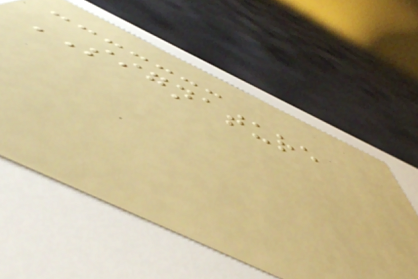SIGNATURE
